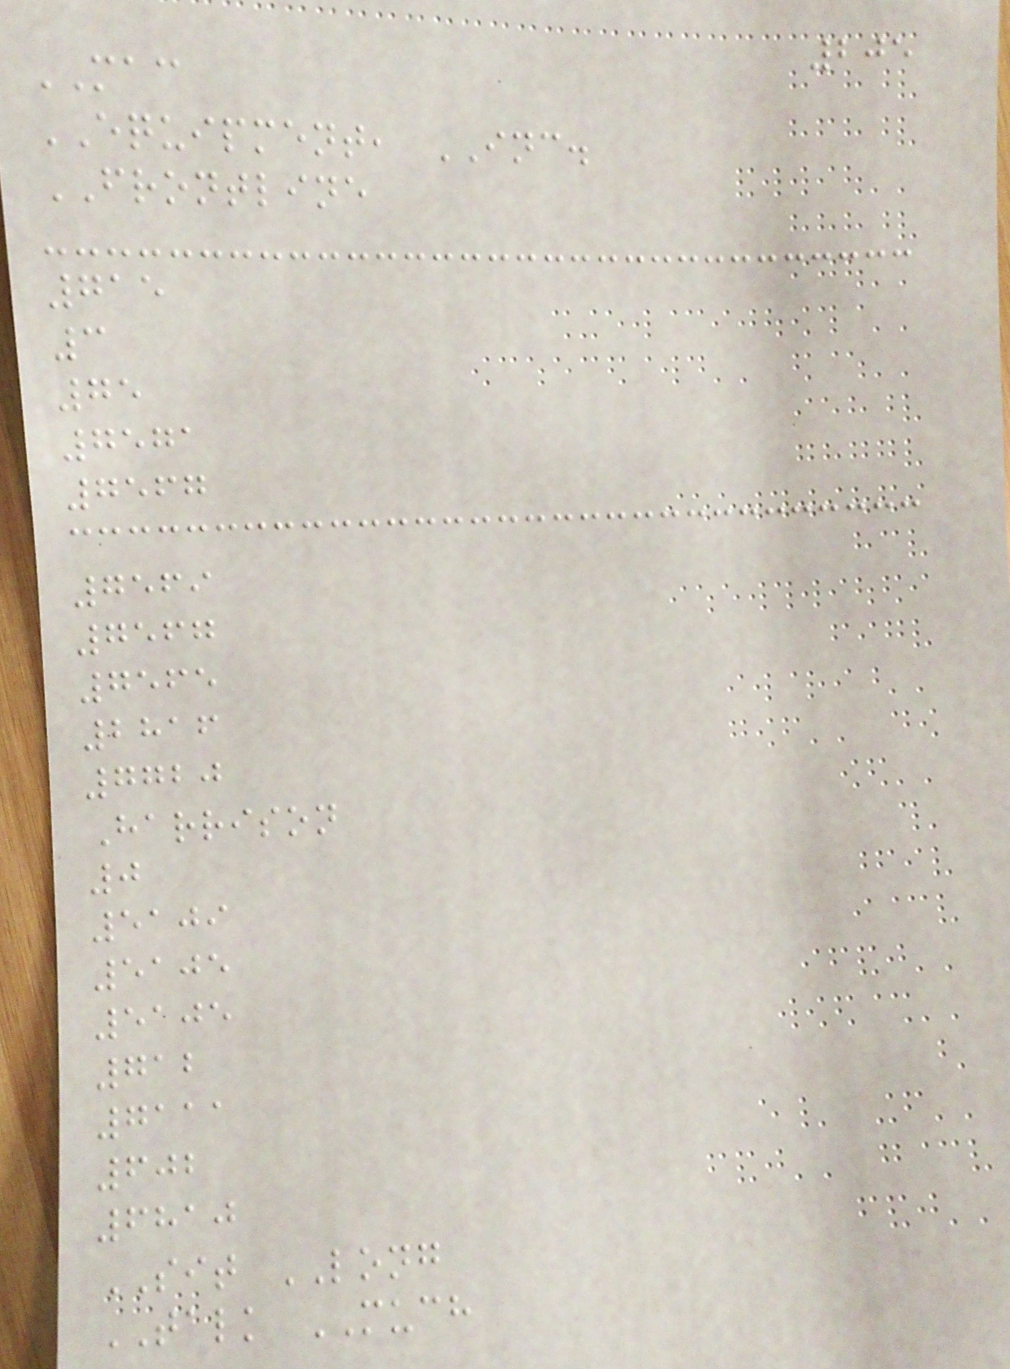205
MAC
EQUIPMENT, INC.
FRONTLINE
715
3
75
7571
7567
7569
7567
7565
2816
7720
Harrison
0
5109
5105
5105
712
7111
602
6810
SIT LONG
TALK MUCH
